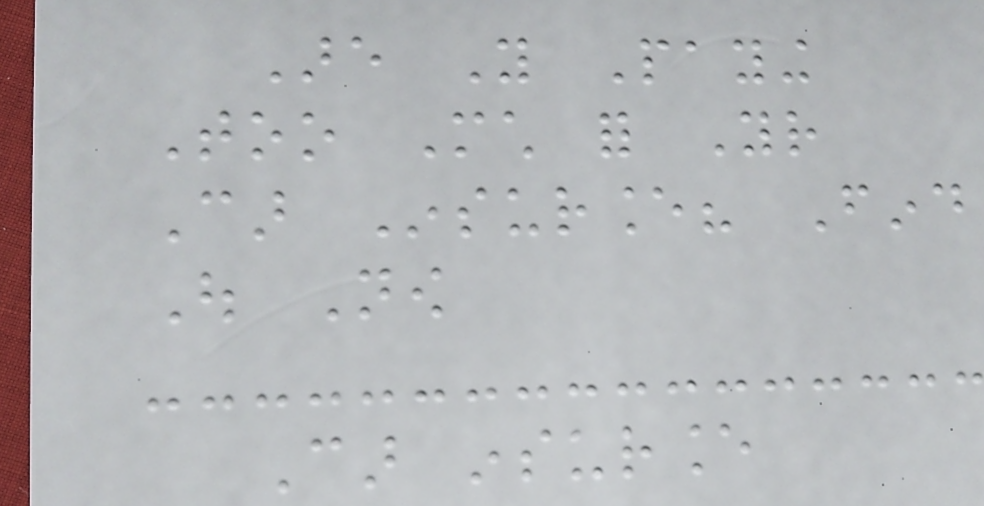Are You Paying
Too Much for Your
Car Insurance? Find
Out Now
Car insurance
